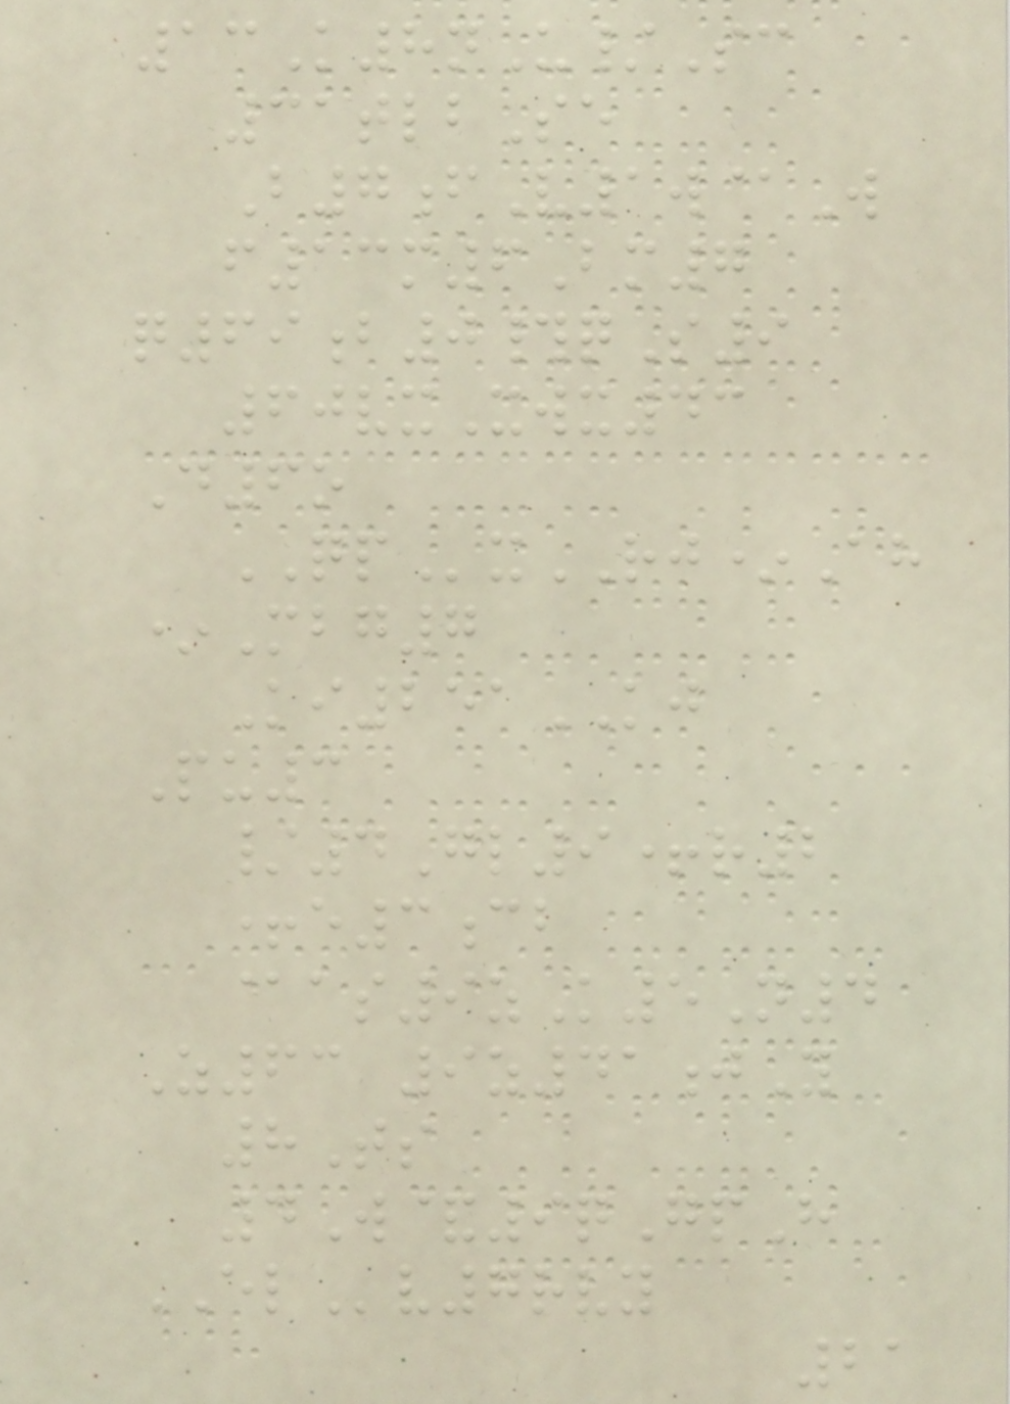13K8nU/Sc
31tlbSe
B7fV1w@W
f13m6Bm7
q69b0#qS9
60vxXwx43
D6o
QPxRJ*Ah
*Mbg7
Ki251KJ
Pu3
/4Gl9+r2
+e3cb
@as9zK5N4
Z63 9z41jY
8Ts
4W&9qGpH
ELv7rvy
21
